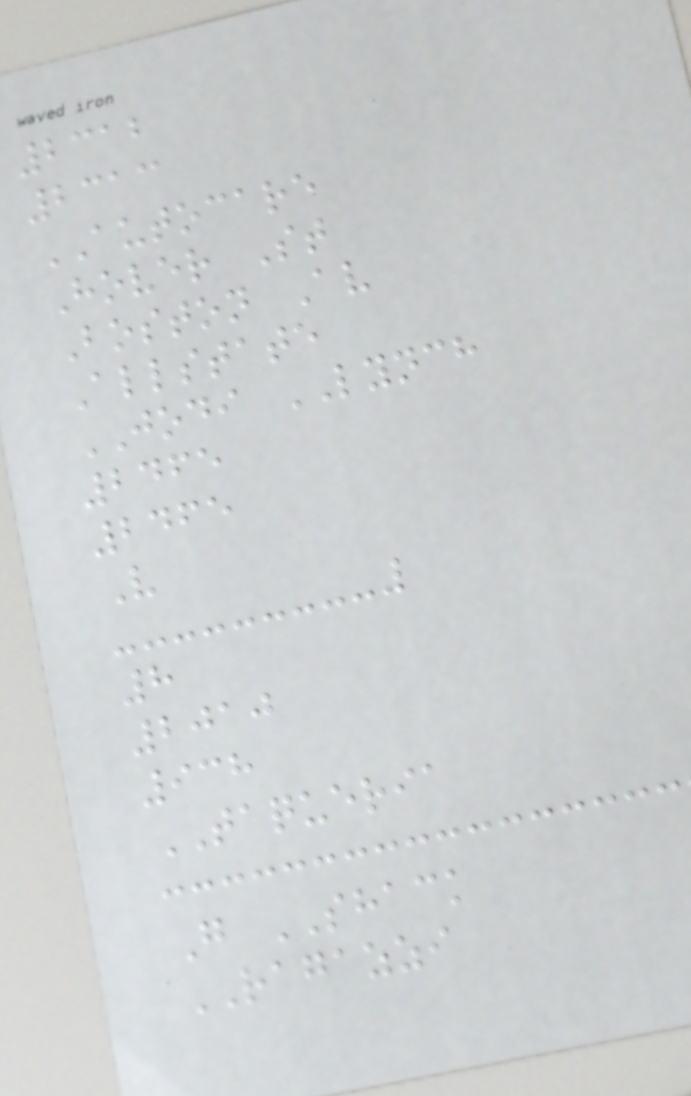2312
2313
AUTOCARE
Hover St
Boston Av
Allstate
JODI LYNCH
2465
2465
V
8
2010
938
TAQUERIA
G SHACK
RAGAZZI
